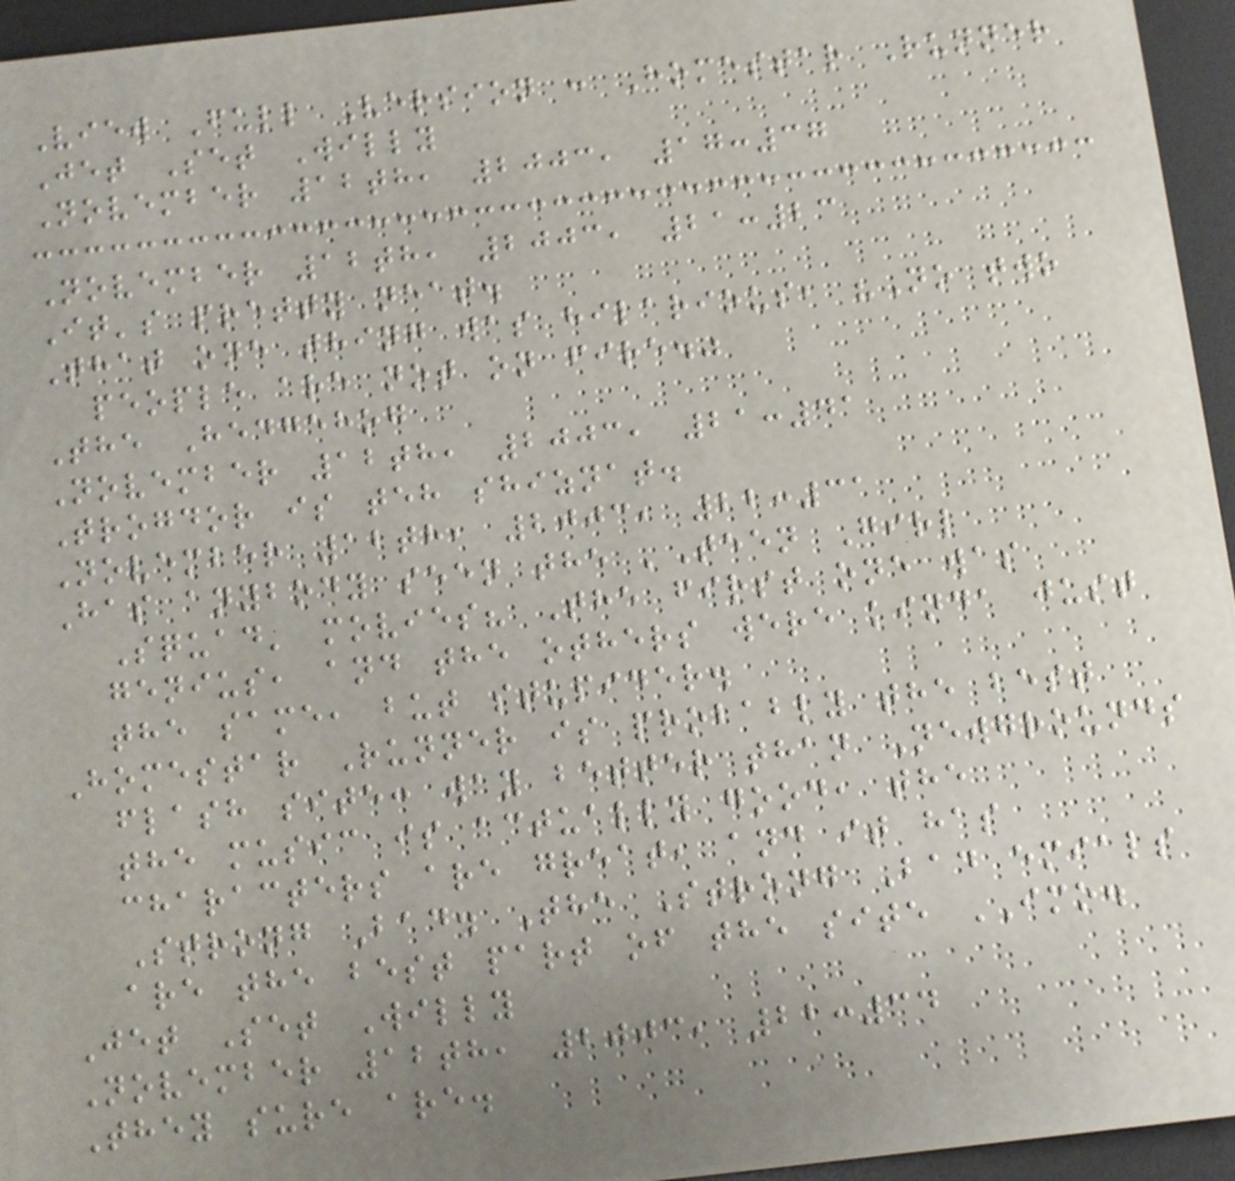View Full Version : Homestar Runner
Jet Set Willy
November 12th, 2003, 17:37
November 12th, 2003, 21:23
It's pretty neat.
That one thing was hilarious, "No two
people are not on fire."
The Hedgehog
November 12th, 2003, 21:41
Trogdor is teh shiznat.
November 12th, 2003, 22:31
Has anybody seen the 'Teen Girl
Squad' movies? The first one was
genius, and the others were kinda just
the same, but stupider.
Homestar Runner is probably the best
flash site: way better than Newgrounds
the music is actually good, the
characters are great, and it has
Strong Bad. The Strong Bad emials
are the best part of the site IMO.
Jet Set Willy
November 12th, 2003, 22:34
They sure are.
